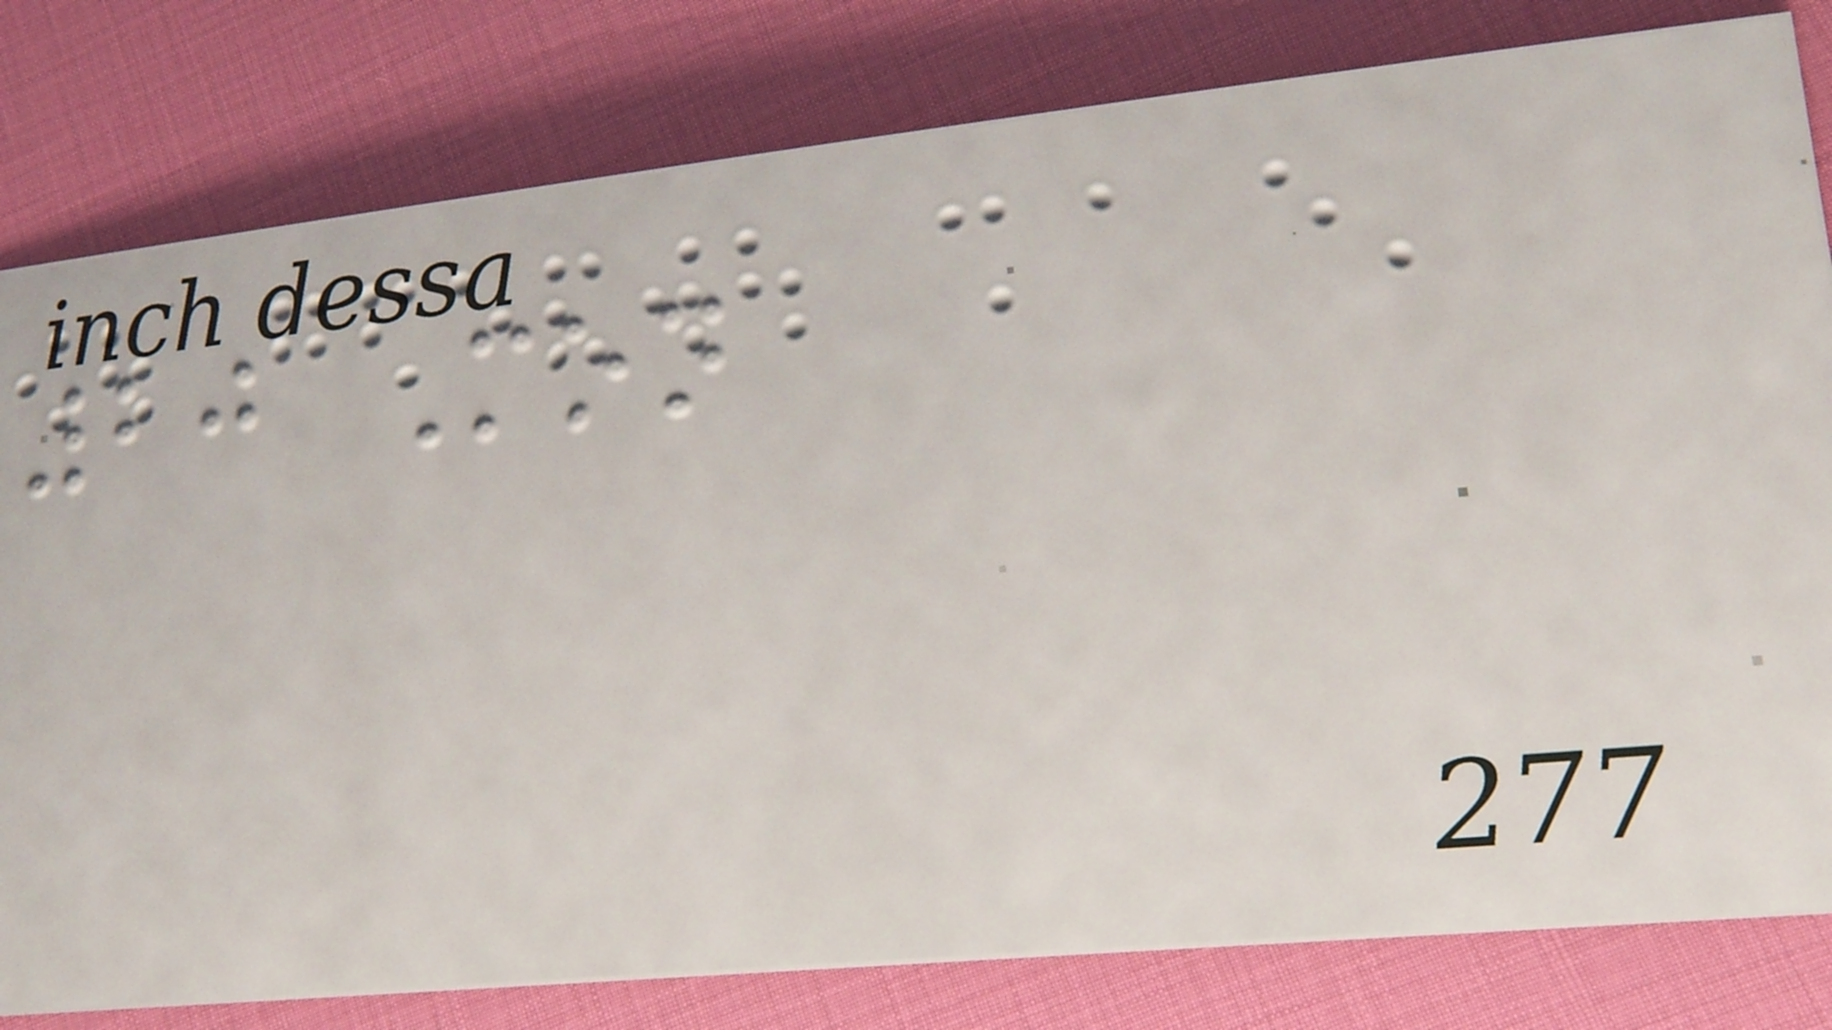20 Mon
